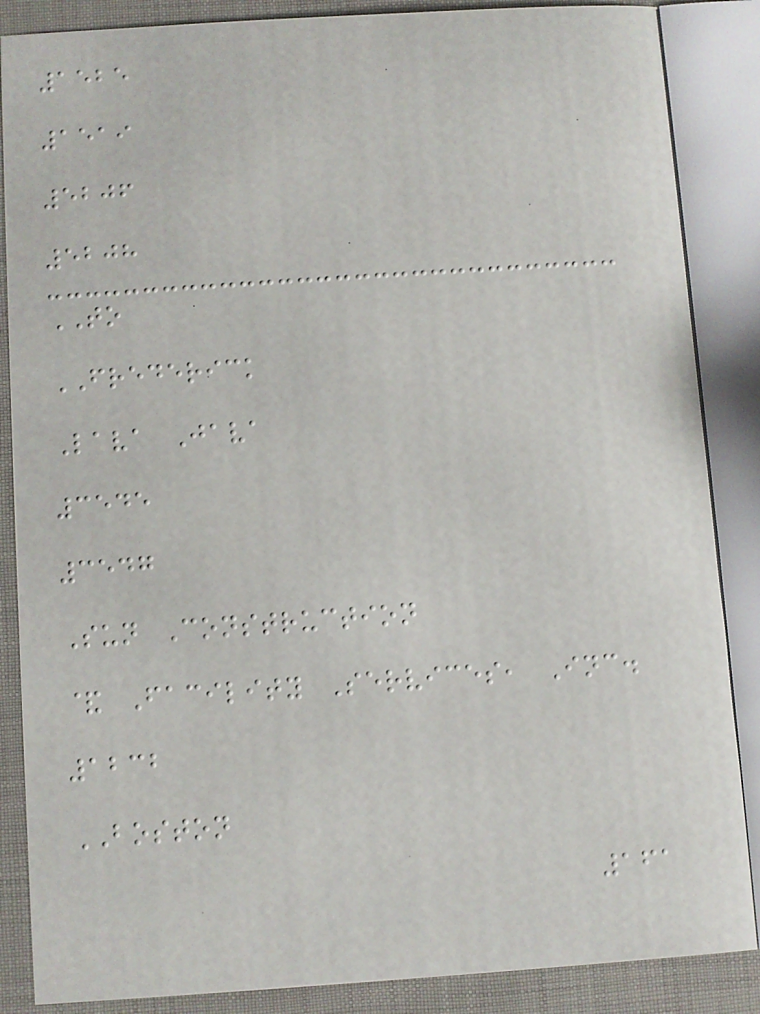1525
1519
5206
5208
TO
FREDERICK
Lava Java
3545
3547
Sun Construction
& Facility Services, Inc.
1232
BOSTON
161
